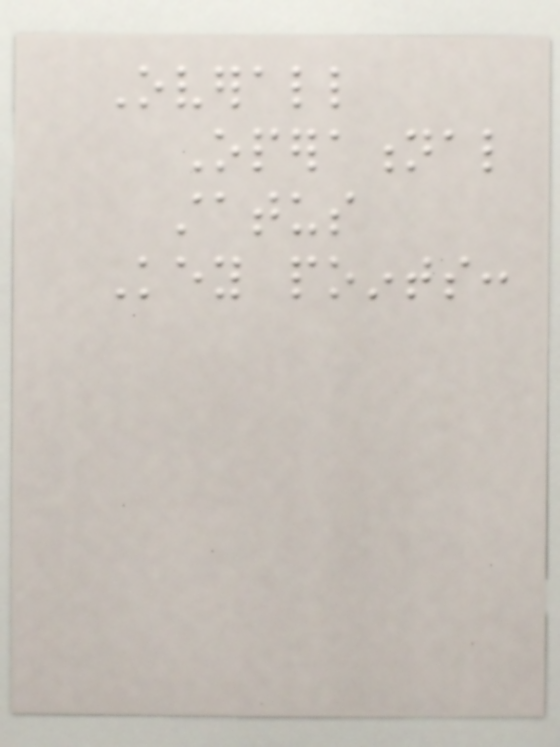Overall
Operational
status
Key points:
